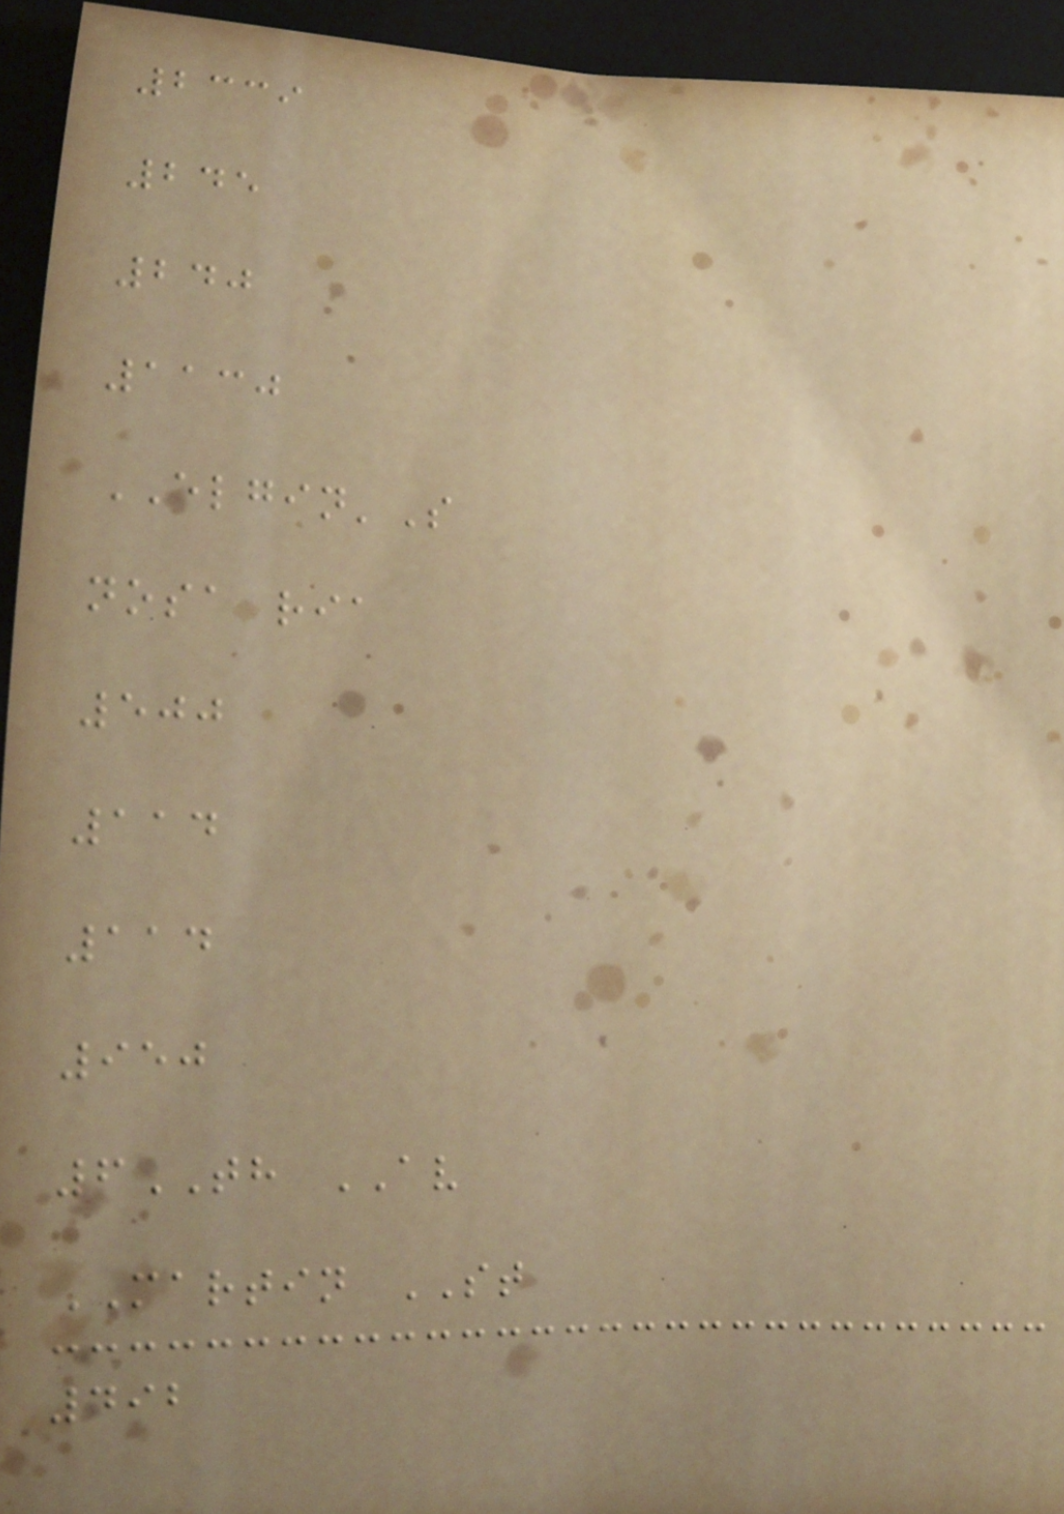2339
245
240
1130
ELGIN'S
nosa ria
500
114
114
950
6TH AV
MARTIN ST
492
